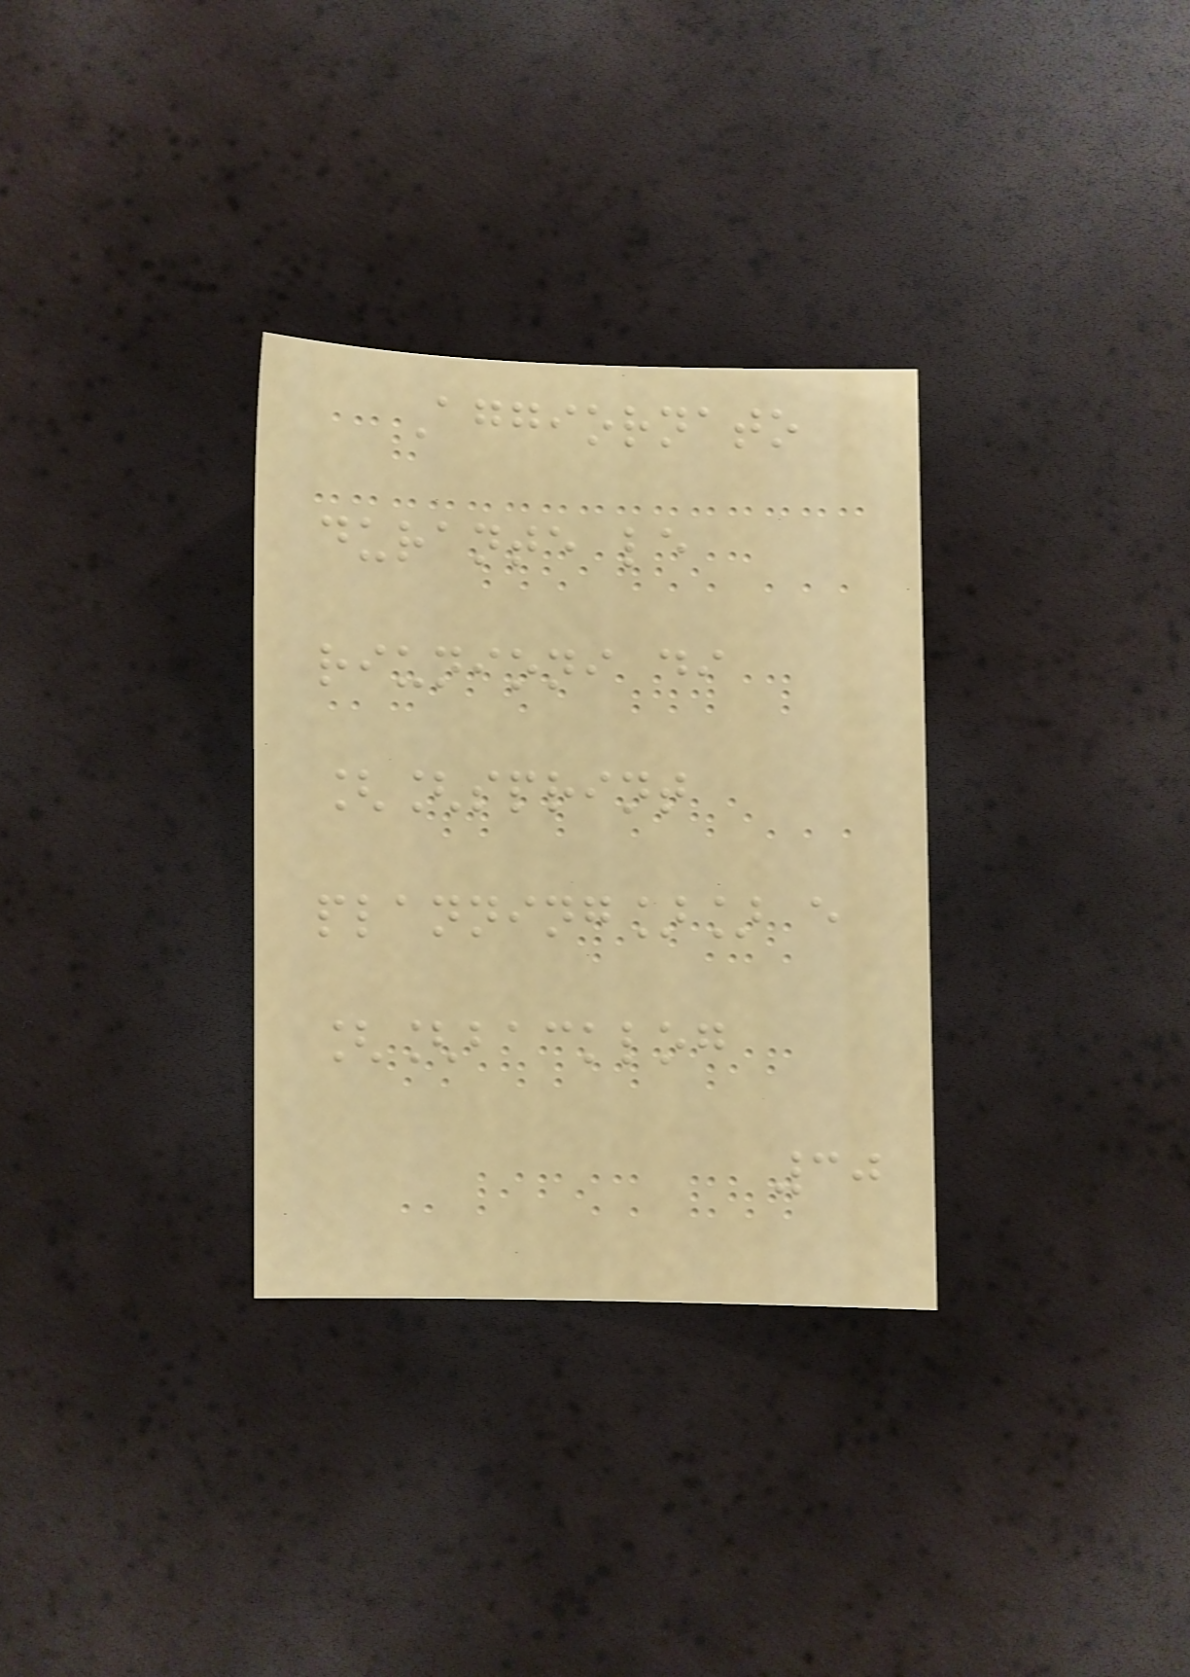Aggiornato
durante le
riunioni di
[[sprint
planning]] e
[[backlog
30
